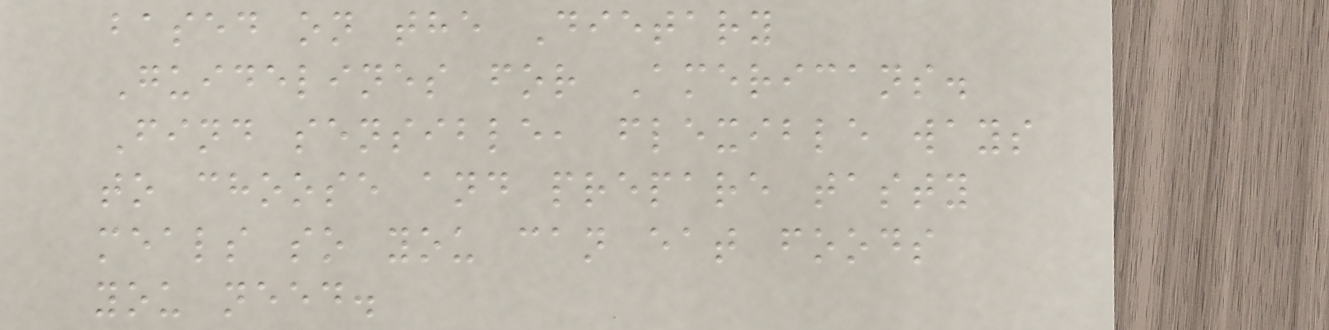based on the Dietary
Guidelines for Americans.
Find sensible, flexible ways
to choose and prepare tasty
meals so you can eat foods
you need.
